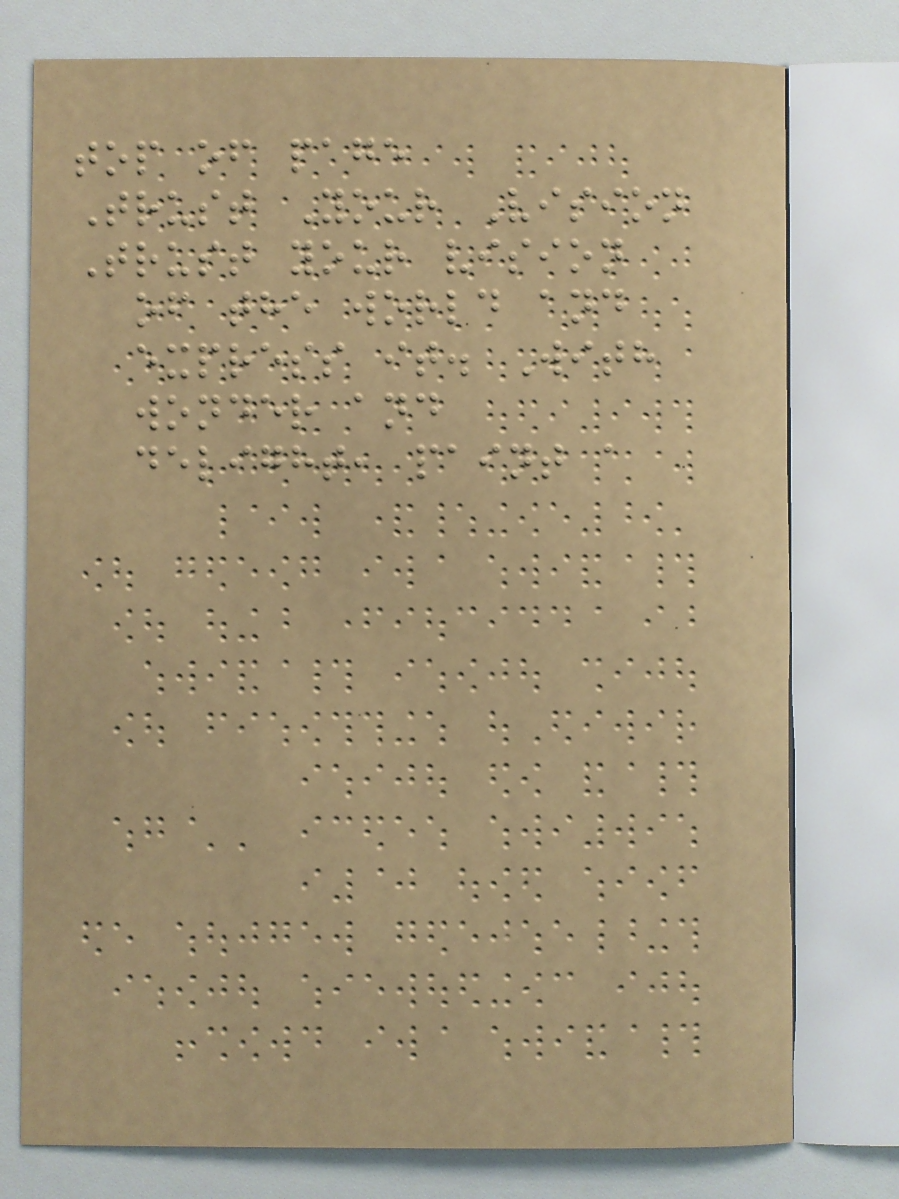top of page
Trust Your Vision
Trust your vision
of the world and
express it. With
wonder and
delight, paint a
